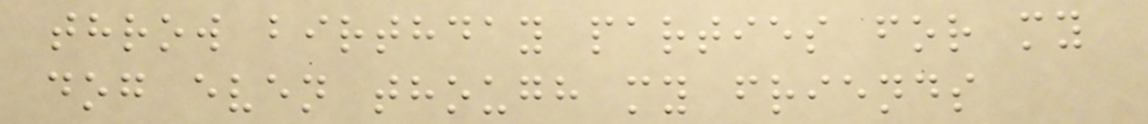throw birthday parties for my
dog even though my friends
